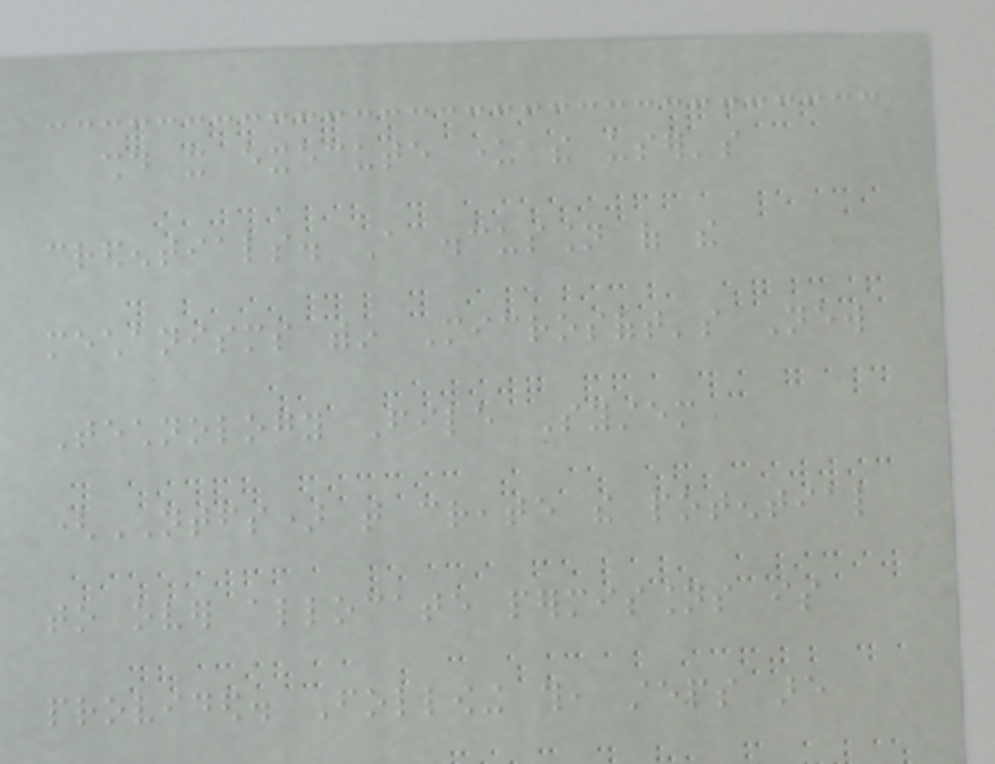should it execute under the user's
credentials. A discussion of the
mechanisms within Microsoft's New
Technology File System
(NTFS) that create the potential
to over allocate permissions is
provided. Following this, steps are
